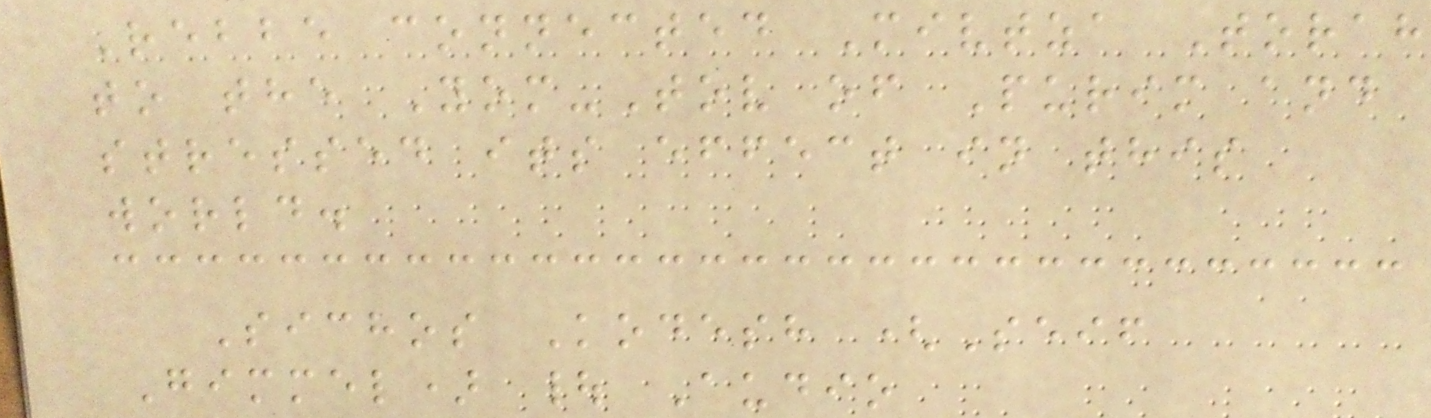Rebbe connected Mivtza Torah
to the Yom-Tov of Purim and
stressed its effect in this
world.
Sichos Kodesh (Seif
Gimmel) | Audio
